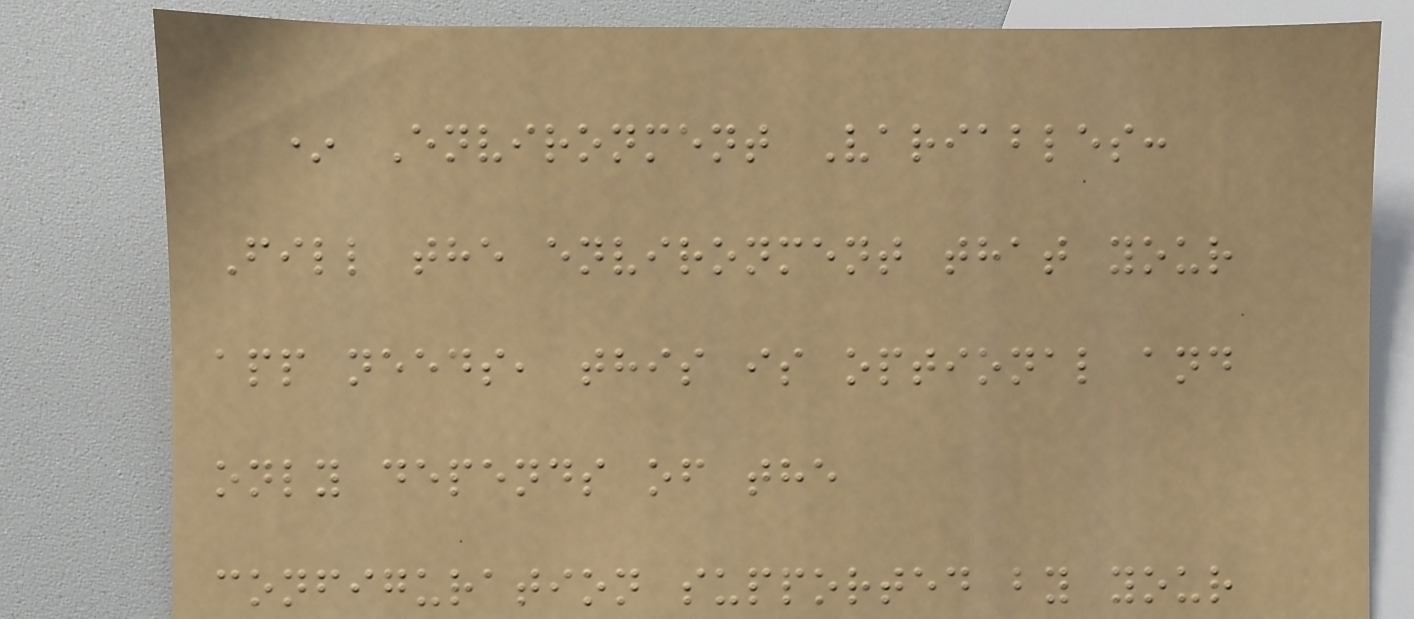* Environment Variables:
Fill the environment that your
app needs, this is optional and
only depends of the
configuration supported by your
